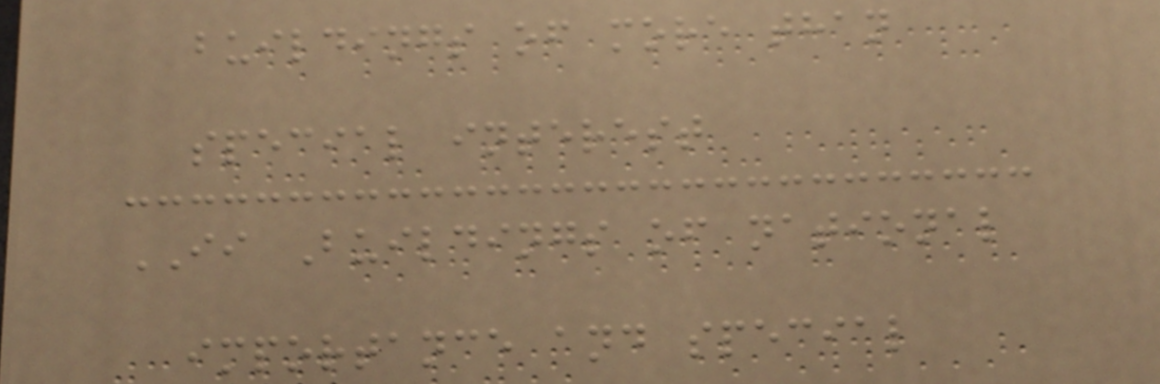buildings of more than
special interest
II Buildings of national
importance and special
